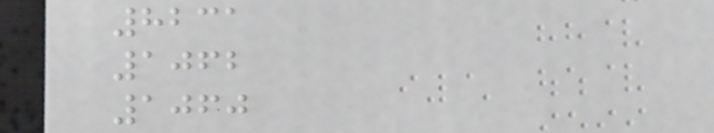8231
1062
1060
